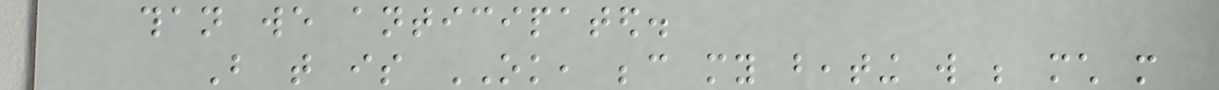than we anticipated.
But that is OK, because my beating will be much more
